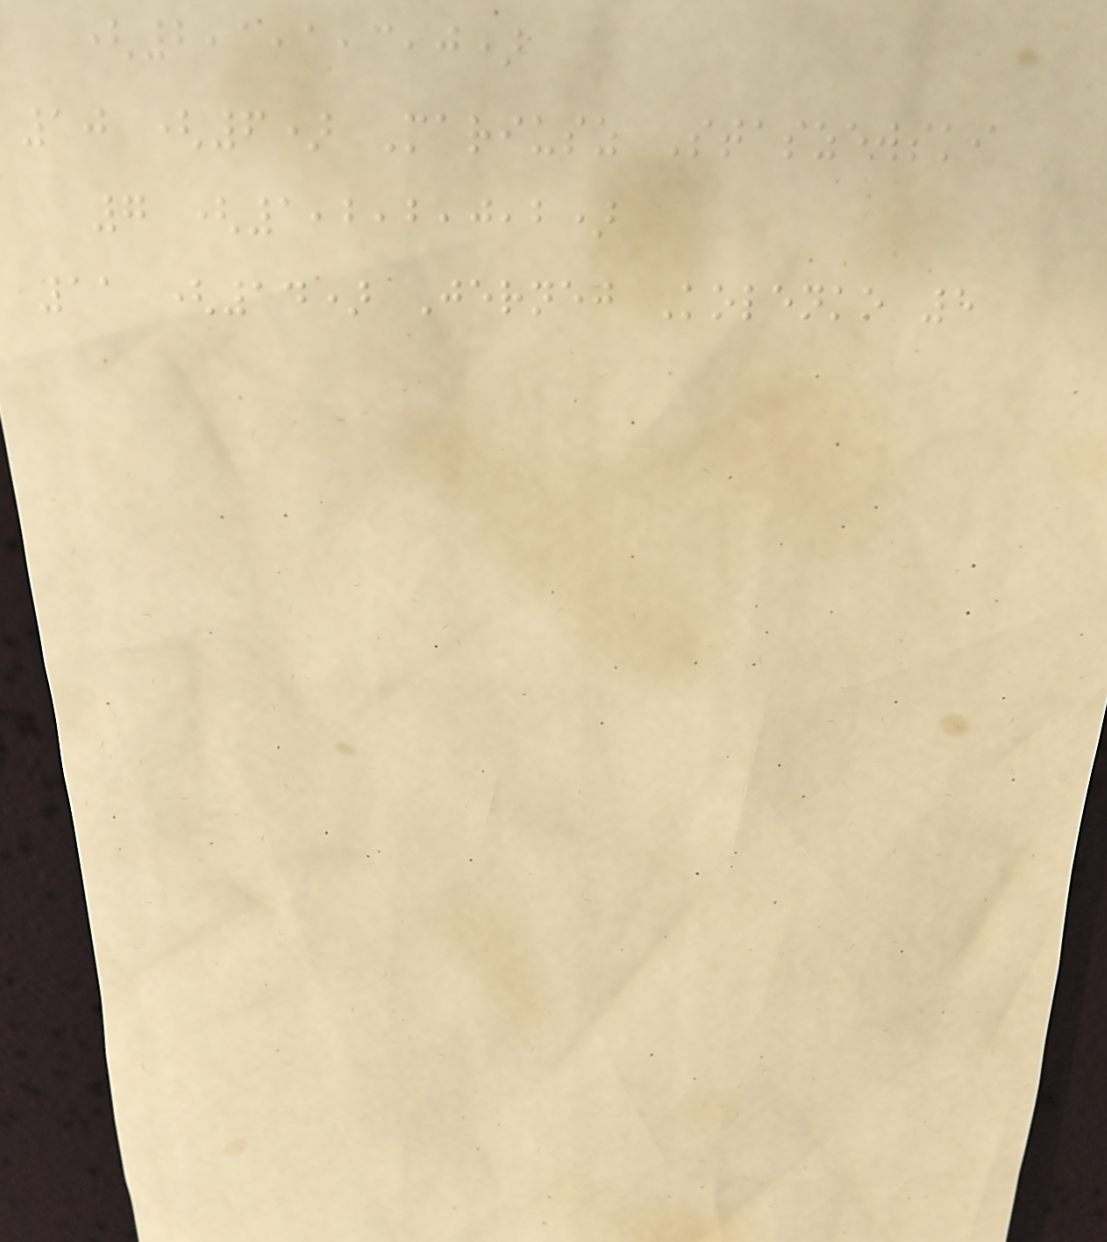(2,1,1,3,0)
10 (6) Mariusz Staszewski
7 (1,2,2,0,2)
11 (14) Jernej Kolenko 5
